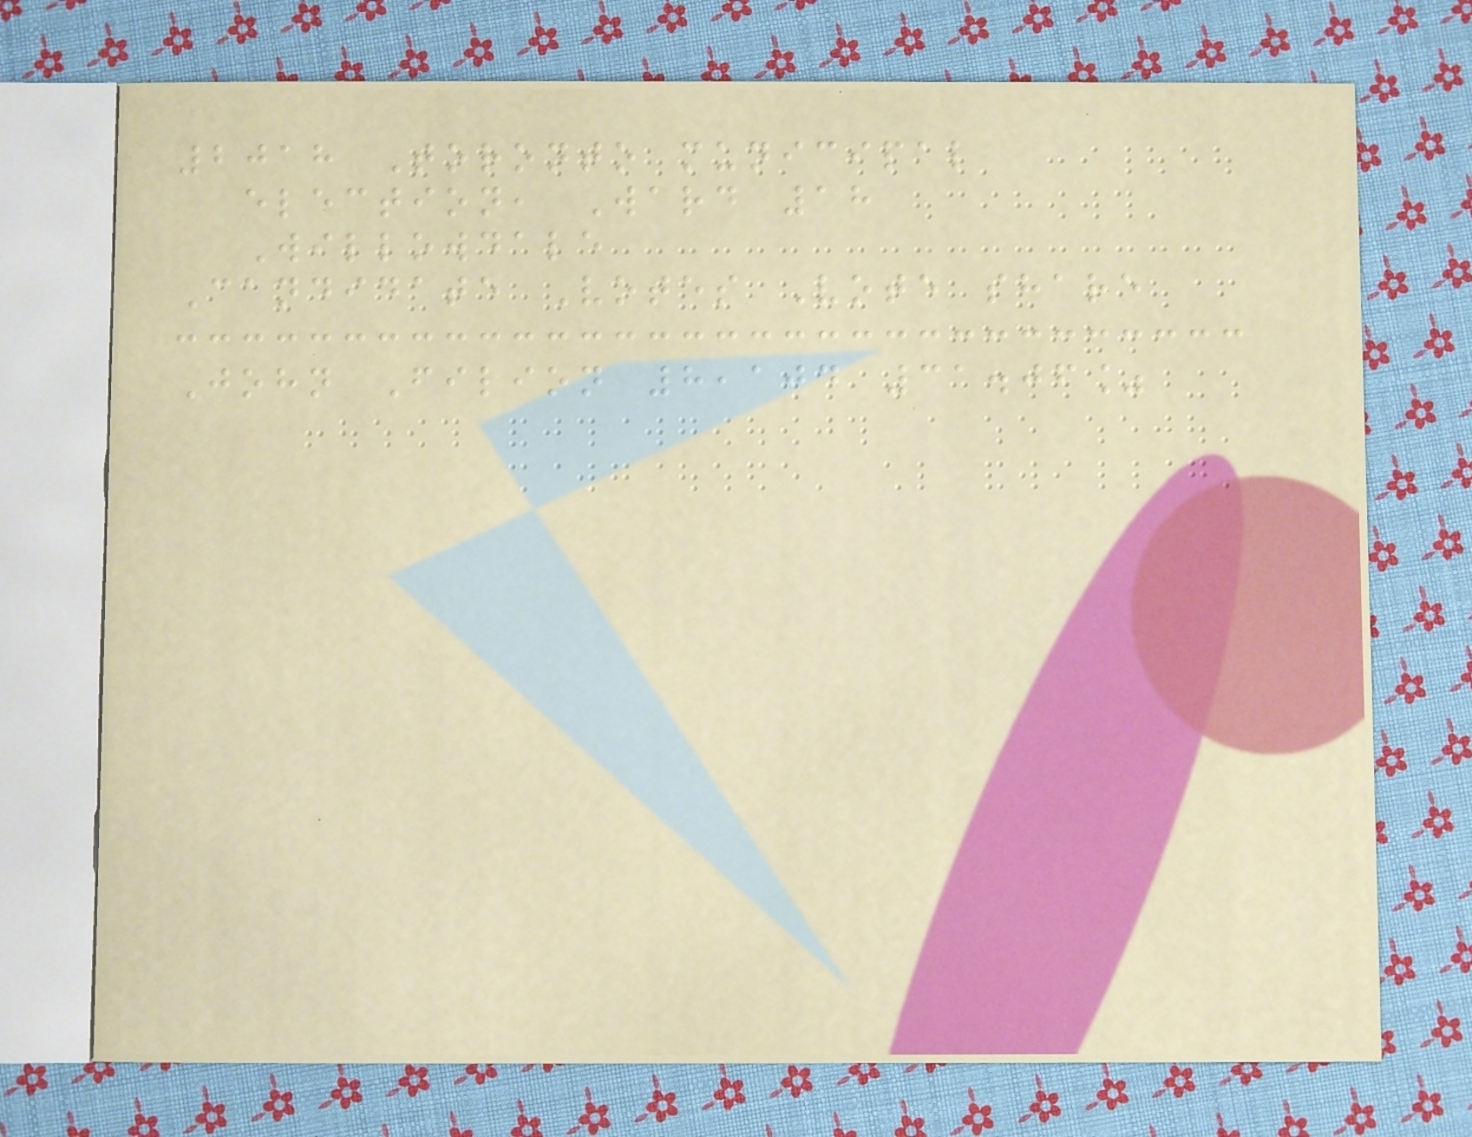2018 Toronto municipal
election, Ward 18
Willowdale
Candidate Votes Vote share
John Filion 8,104 31.06%
